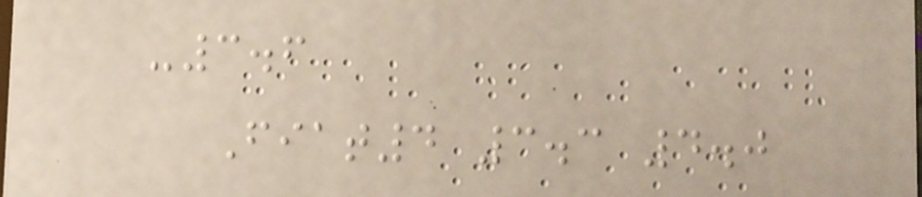-3.6
Fiat4 3.3 4.0
